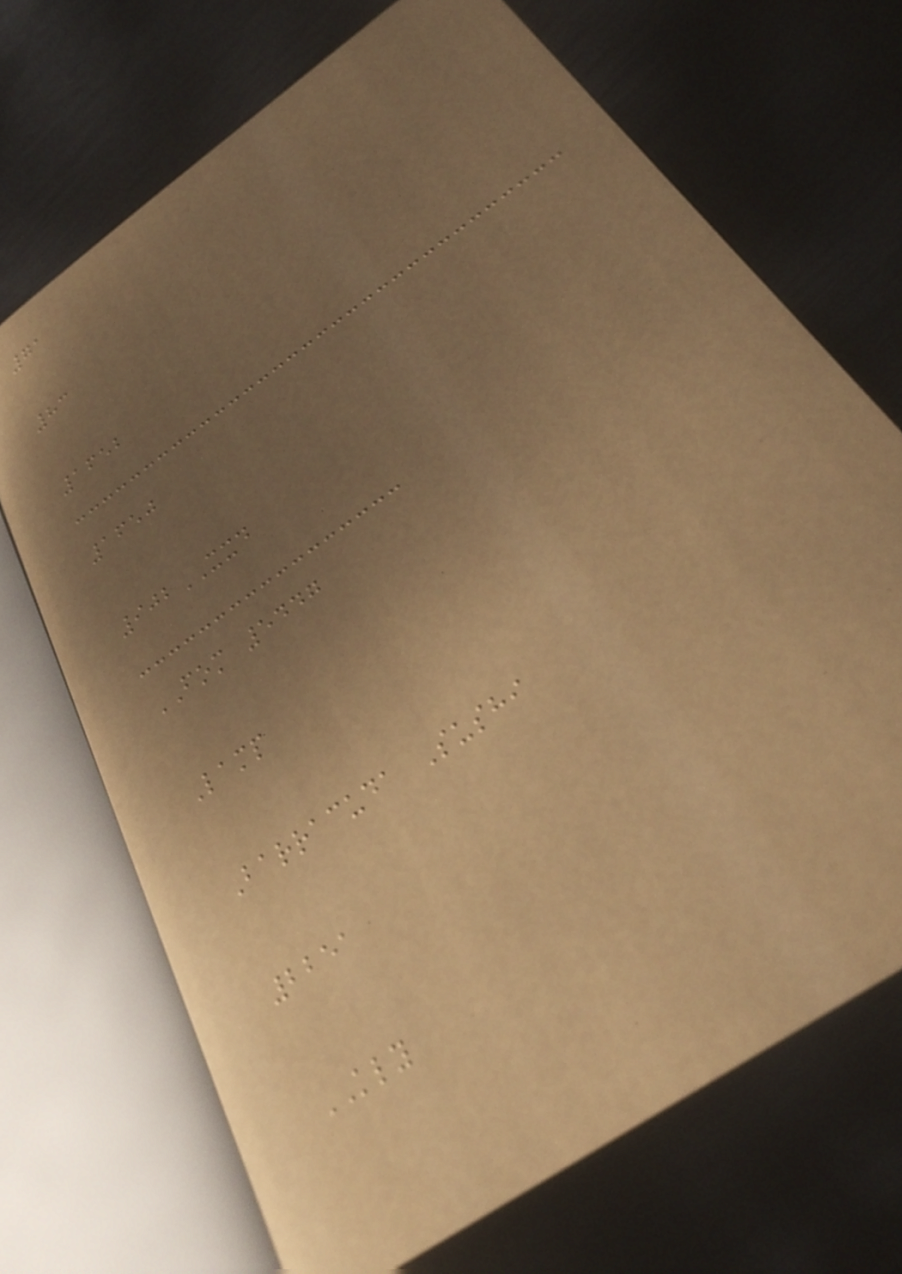71
83
1652
1650
902XXD
FOM 5447
Lamp
Barracuda Sushi
2251
KLY
